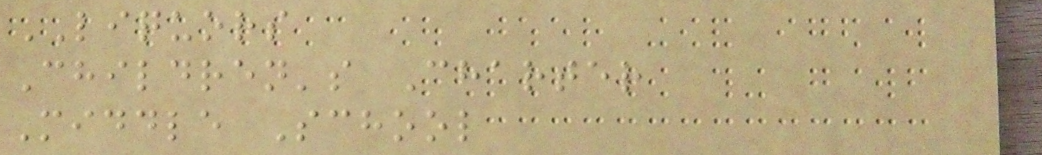LIQUORS
Children's Charter
Middle School
